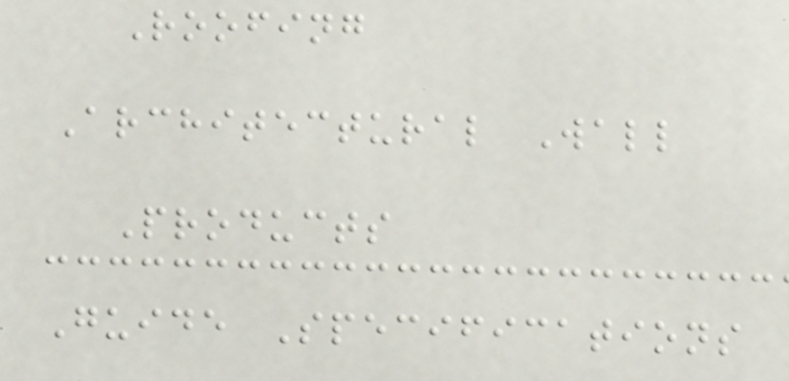Roofing
Architectural Wall
Products
Guide Specifications
